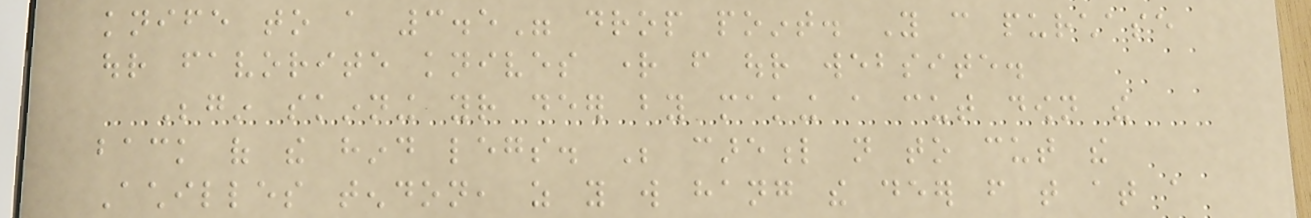knife to a 3.5" drop point. You can purchase
our favorite knives right from our website.
Begin skinning your deer by making a cut down the
back of the hind legs. Be careful not to cut the
Achilles tendon, as you will hang the deer from that at a
